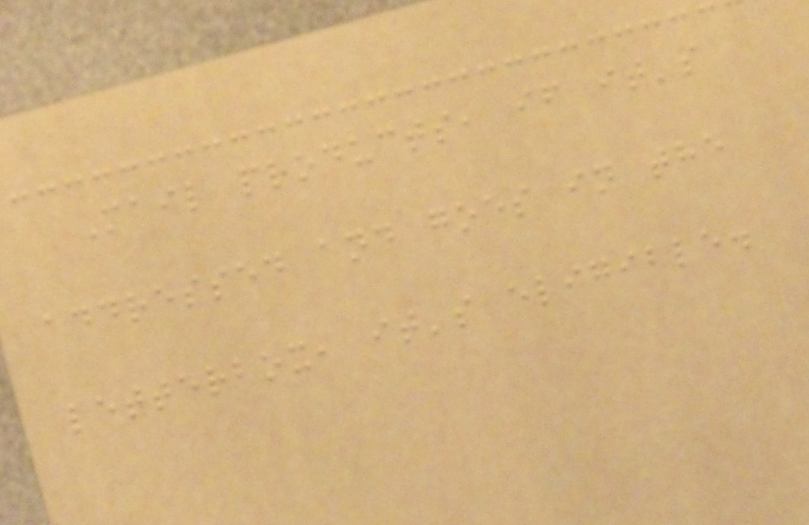Mail products, if it's
addressed and goes in the
letterbox, it's eligible.
